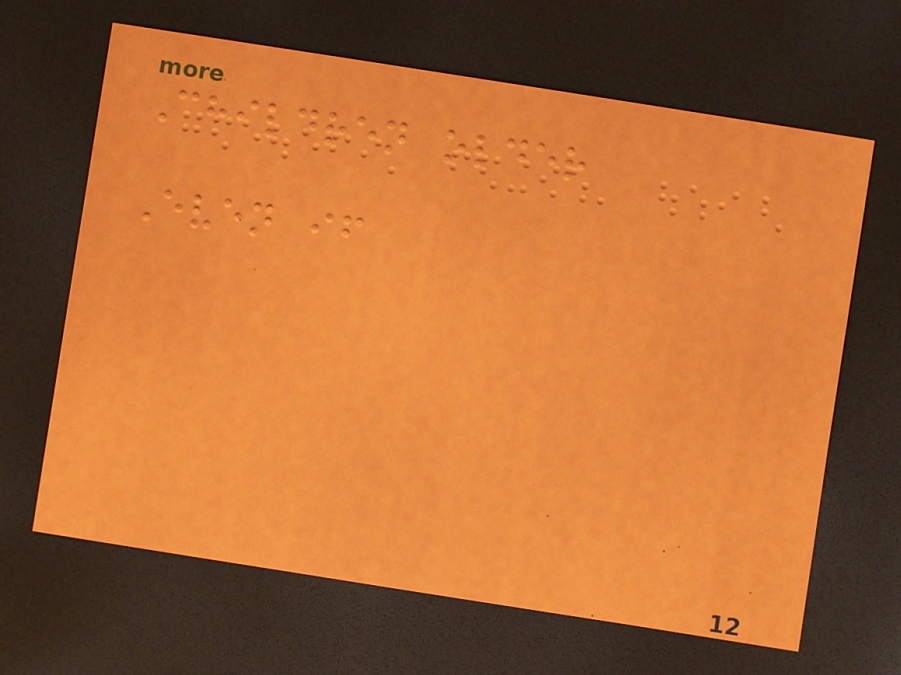Children older
Even if
